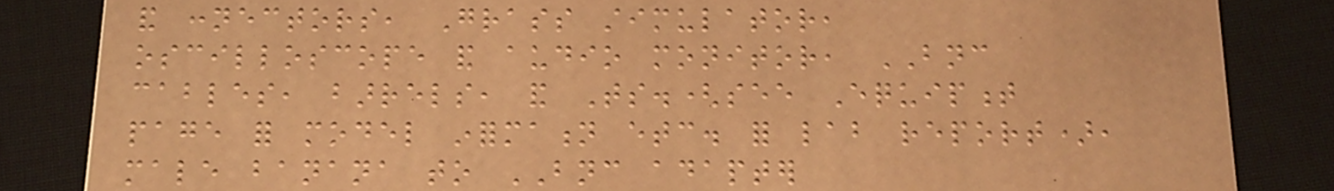and connectors, Grass stimulator,
oscilloscope and audio monitor, BNC
cables, barrels, and Ts.(see Equipment
page for model information etc. for lab report),
male banana to BNC adapter
